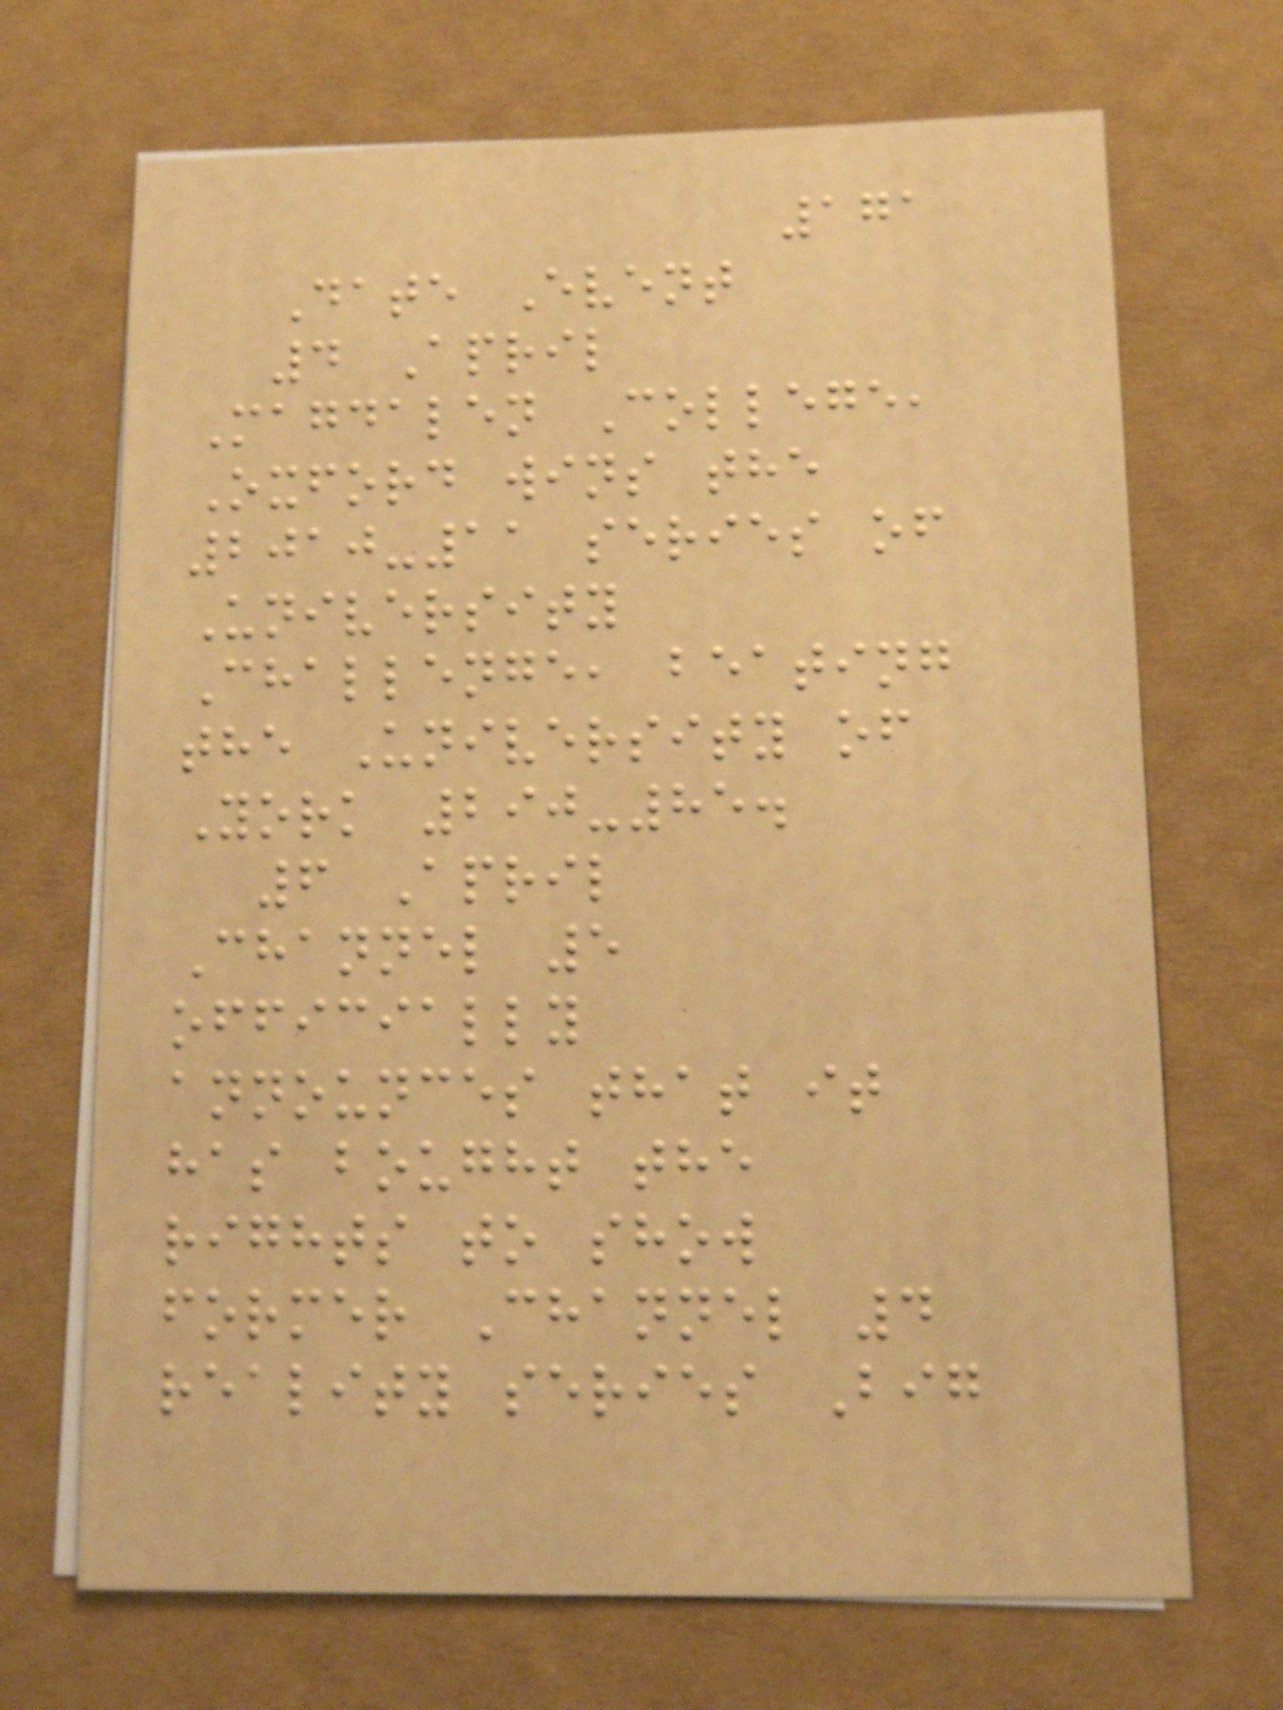171
Date Event
4 April
Magdalen College,
Oxford wins the
2010-11 series of
University
Challenge, beating
the University of
York 290-85.
6 April
Channel 5
officially
announces that it
has bought the
rights to show
former Channel 4
reality series Big
